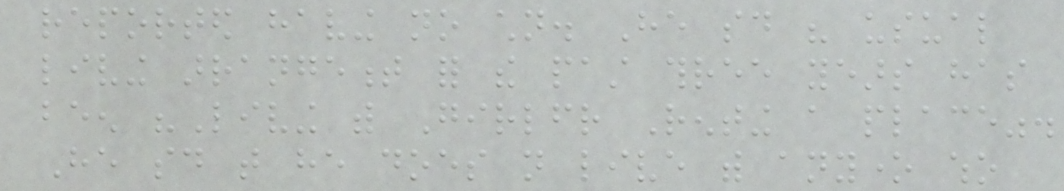reported having no children. He said his usual
living arrangement for the past three years has
been "Living with Girlfriend Renting a place".
He said that he does not live with anyone who
